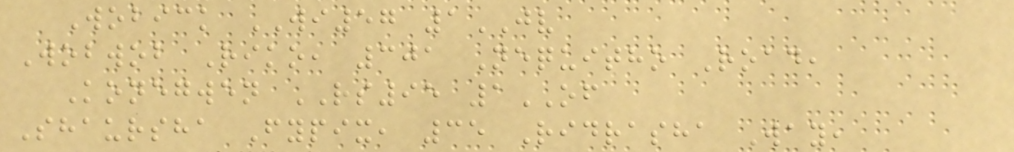Wobick WI57 1JV
Wobwob Riko, 301 Nequitho Road,
Konegwen RS95 1OF
Shaursha Fypix, 35 Ridrasha Way,
